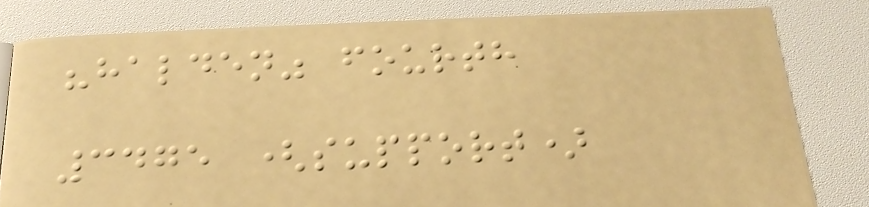"halden" fourth
3475 (support)
